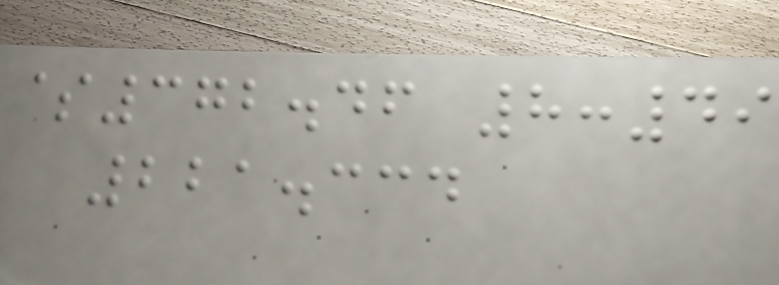$372.46 8:49
221.334
